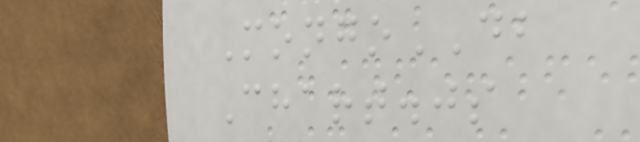MongoDB
Chart.js
